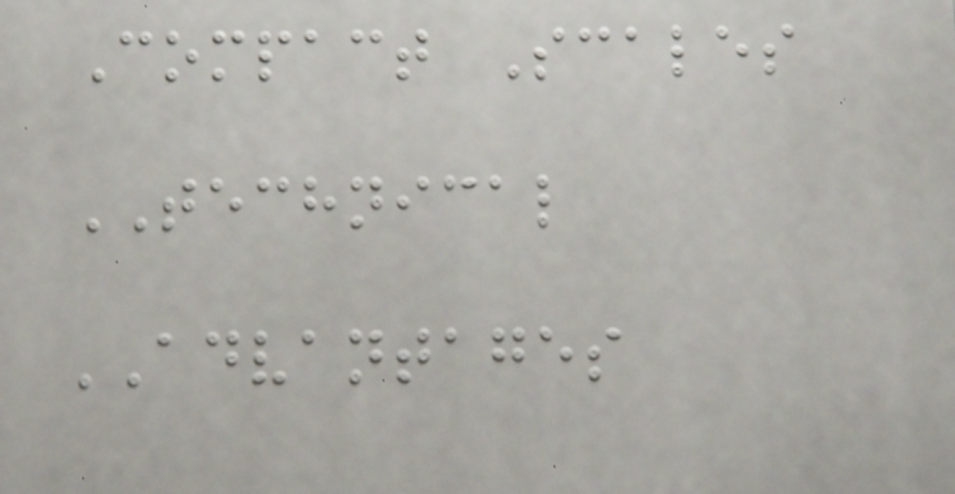Compact Scales
TECHNICAL
ADVANTAGES
